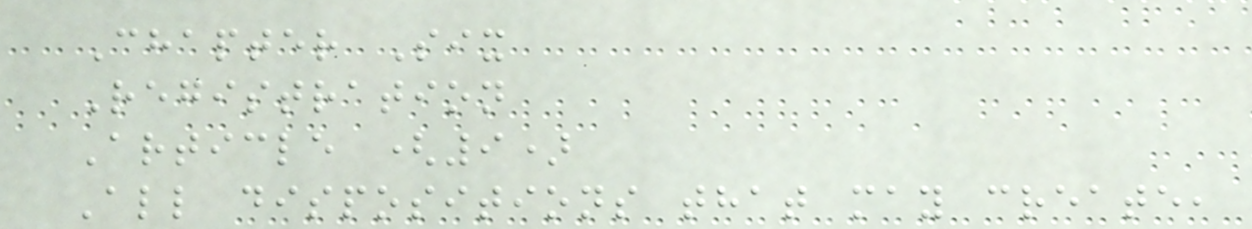Chapter Six
Registration
Article (9)
All dispositions that may create,
